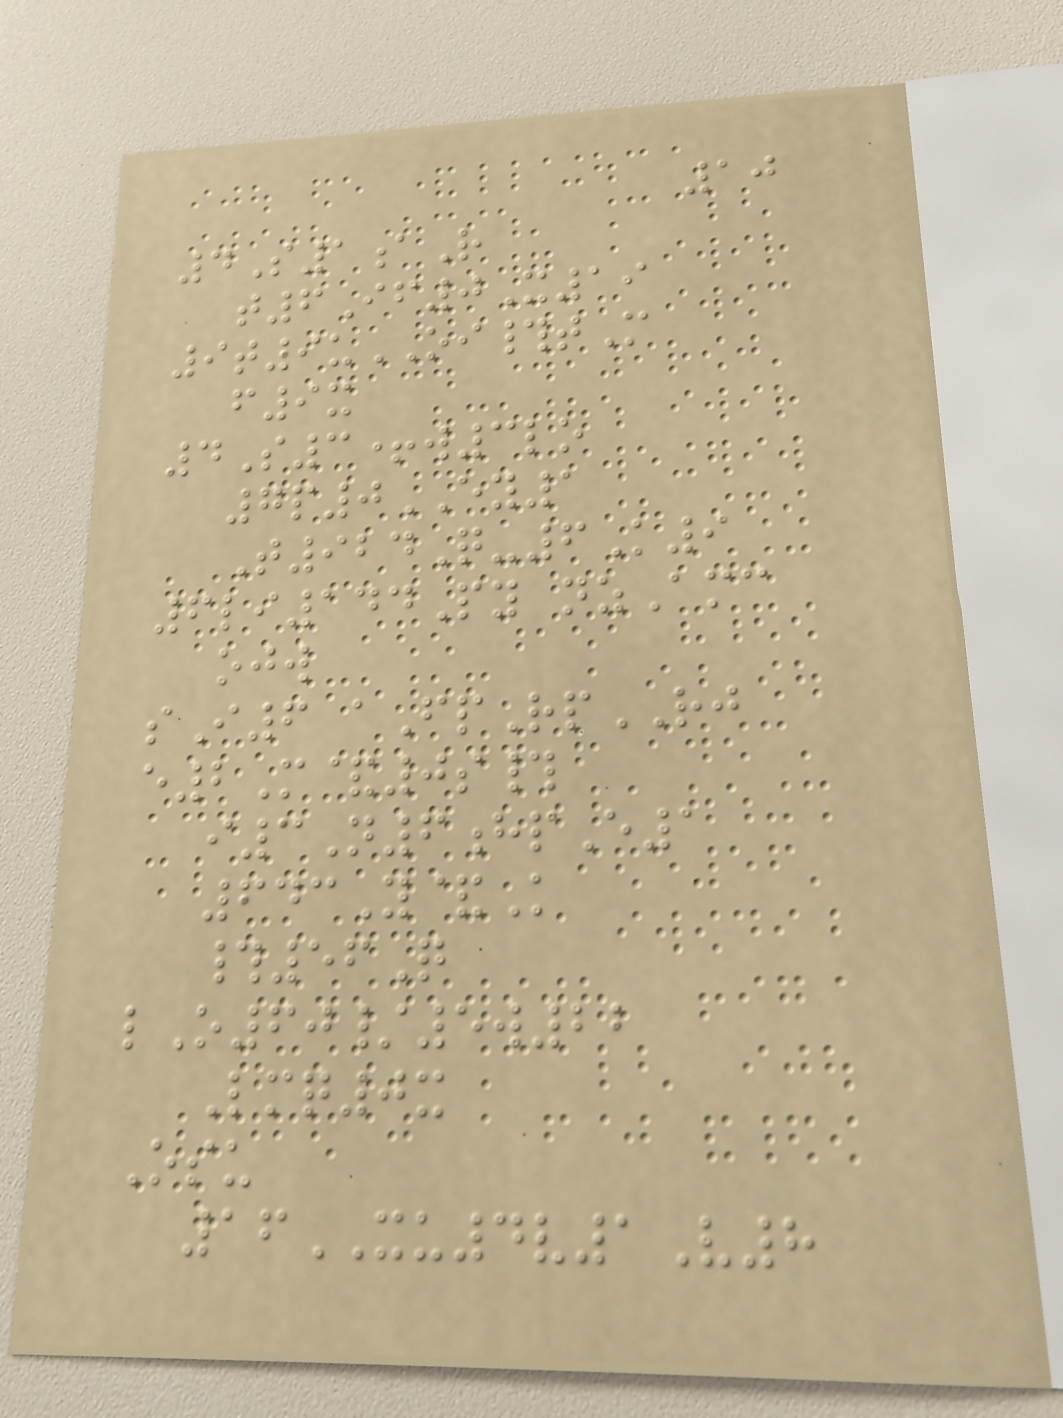10
4S1aR
t6If0X19
9t9uOI#tM
f9x
4S3+w3lo
7p0EY1
T924Q-6K9
6li144Py nzAmc
ojw
sI6 aFpRpRJ
e2M&0s#
i3N6hpE1
643Y&K
#56Q
lO60/5w22
Lmq0x
Osu
16XU4v1V8
